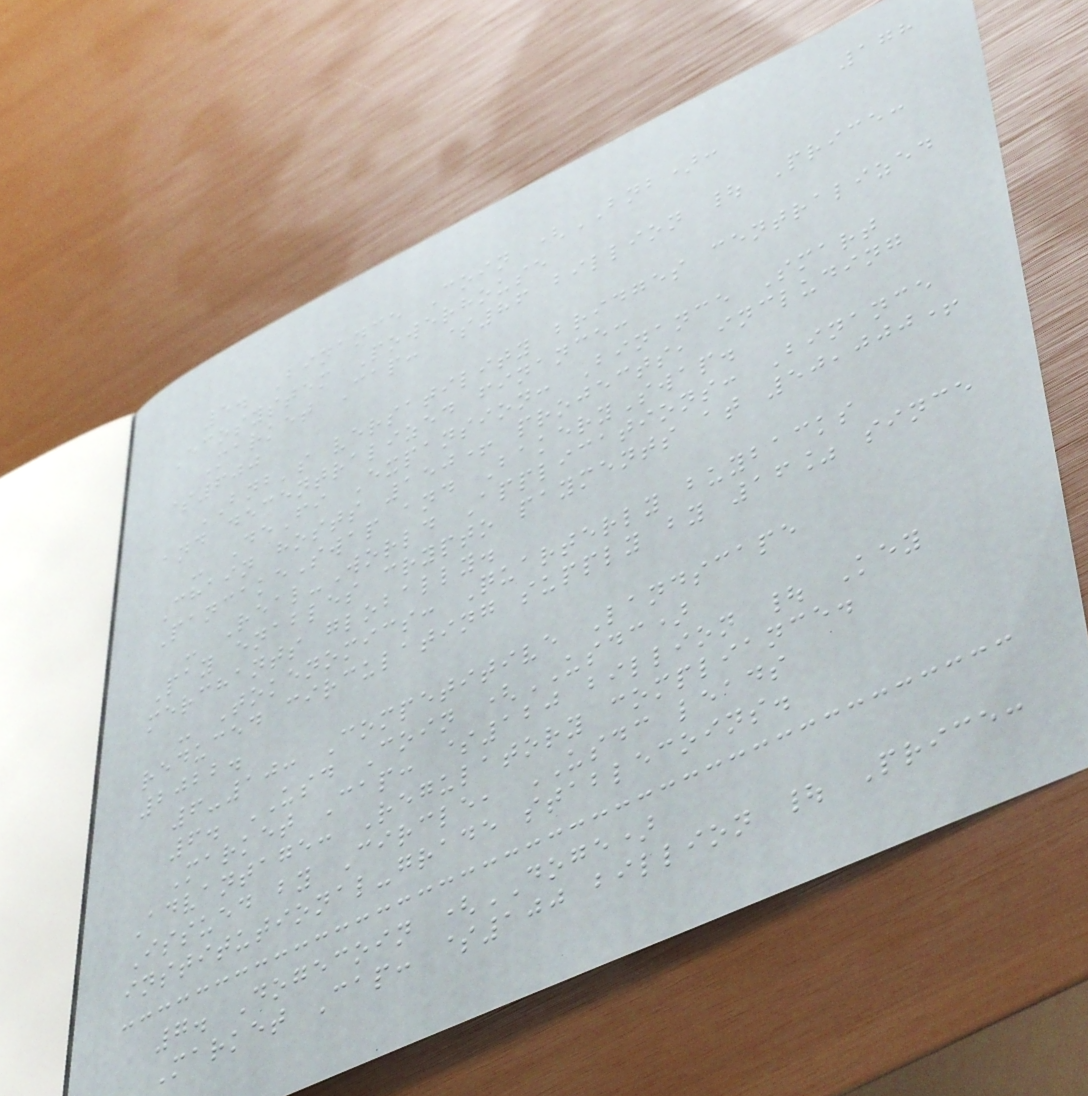178
5. Binance Coin (BNB):
Ecosystem Powerhouse
Market Cap: $86 billion | Price:
$600
BNB's versatility bridges centralized
and decentralized finance:
- DeFi Expansion: Binance Smart
Chain hosts 150+ projects, including
PancakeSwap and BakerySwap.
- Real-World Applications: Binance
Pay enables crypto payments at 50,000+
merchants globally.
- Tokenomics: Quarterly buybacks
reduced circulating supply by 16% since
2022.
6-10: Competitive Landscape
6. USD Coin (USDC)
Market Cap: $120 billion | Key
Advantage: Regulatory compliance.
Issued by Circle, USDC leads
institutional-grade stablecoins.
7. Dogecoin (DOGE)
Market Cap: $100 billion | Price:
